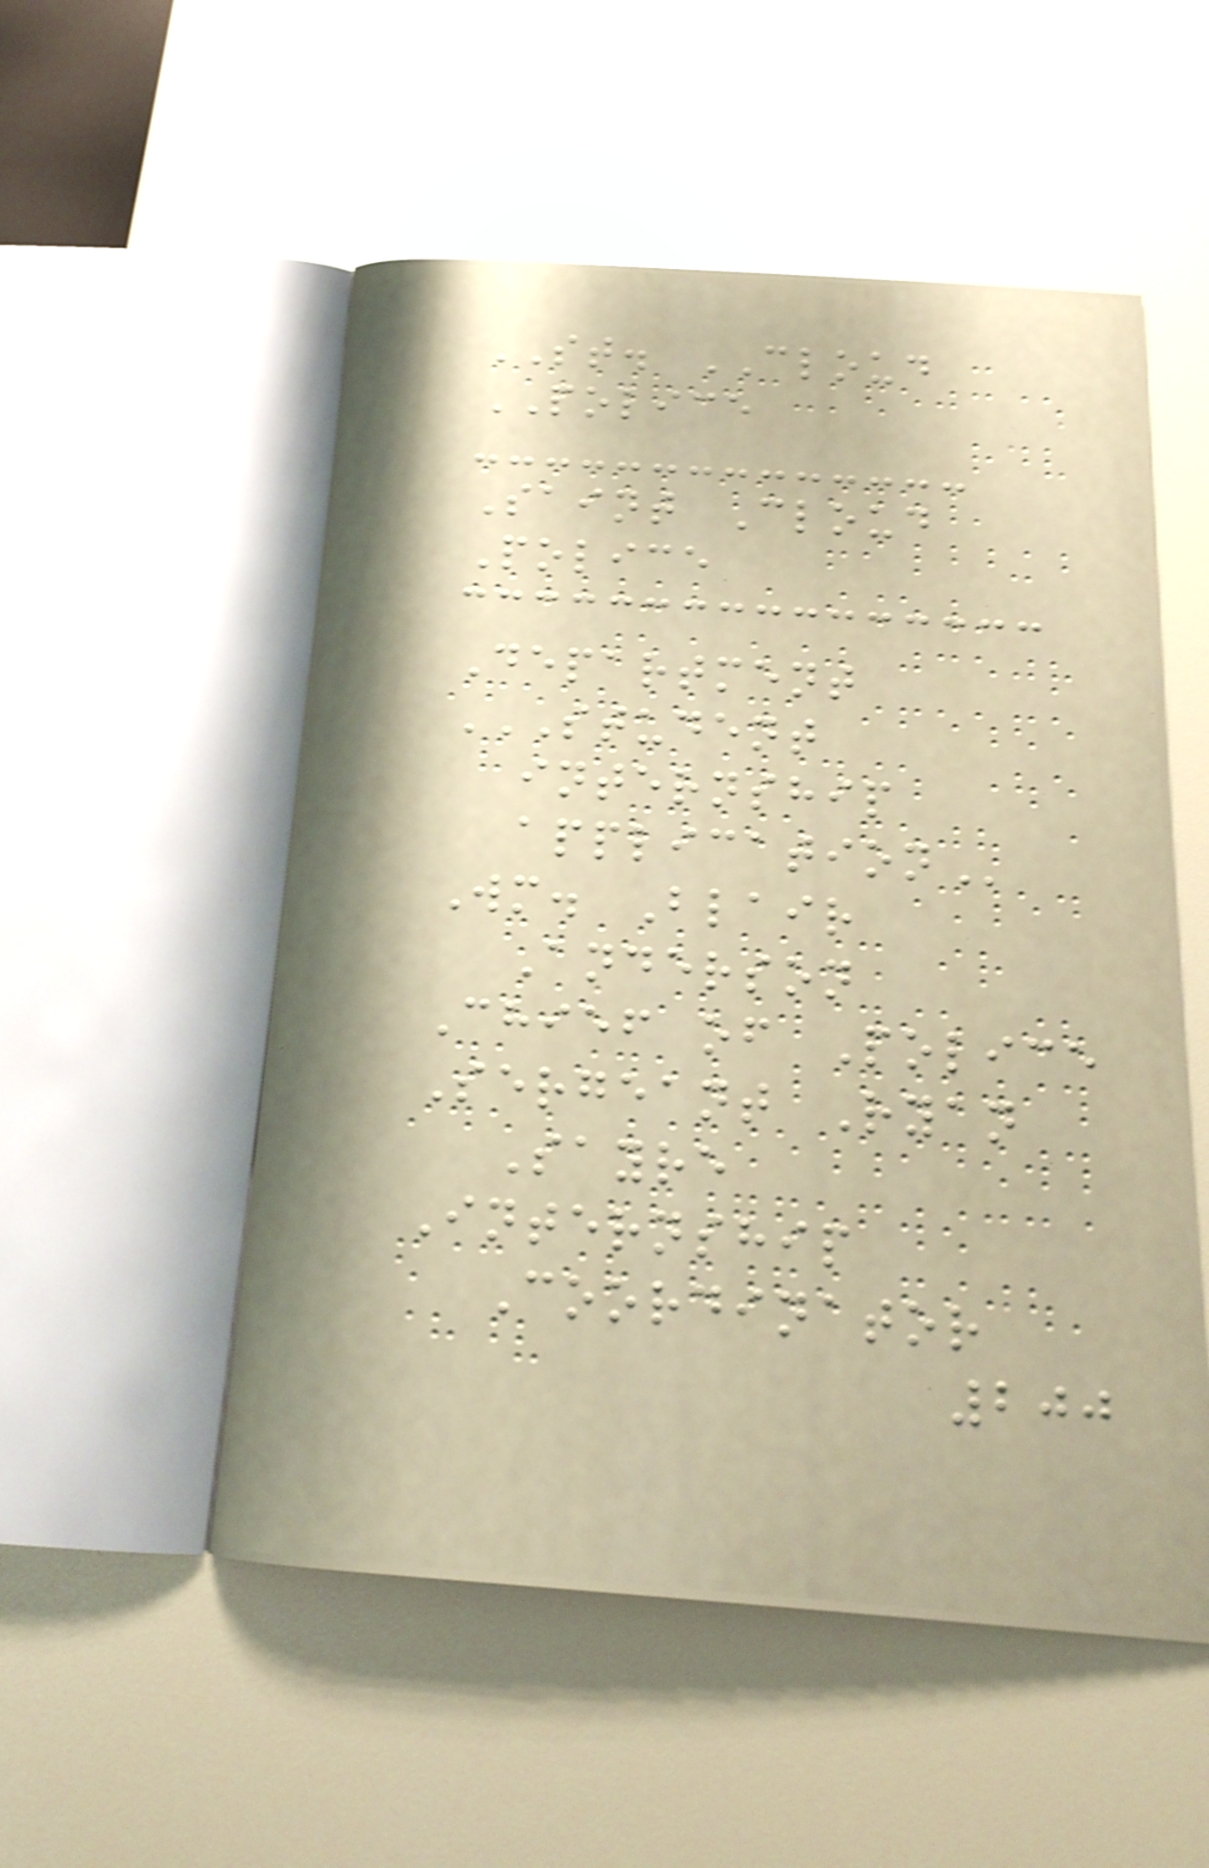ST. CLOUD
POLICE
Saint Cloud
Police
Department
STUDENT
INTERNSHIP
APPLICATION
Wm. Blair
Anderson
Chief of Police
Sergeant Ryan
Sayre
Internship
Coordinator
200
